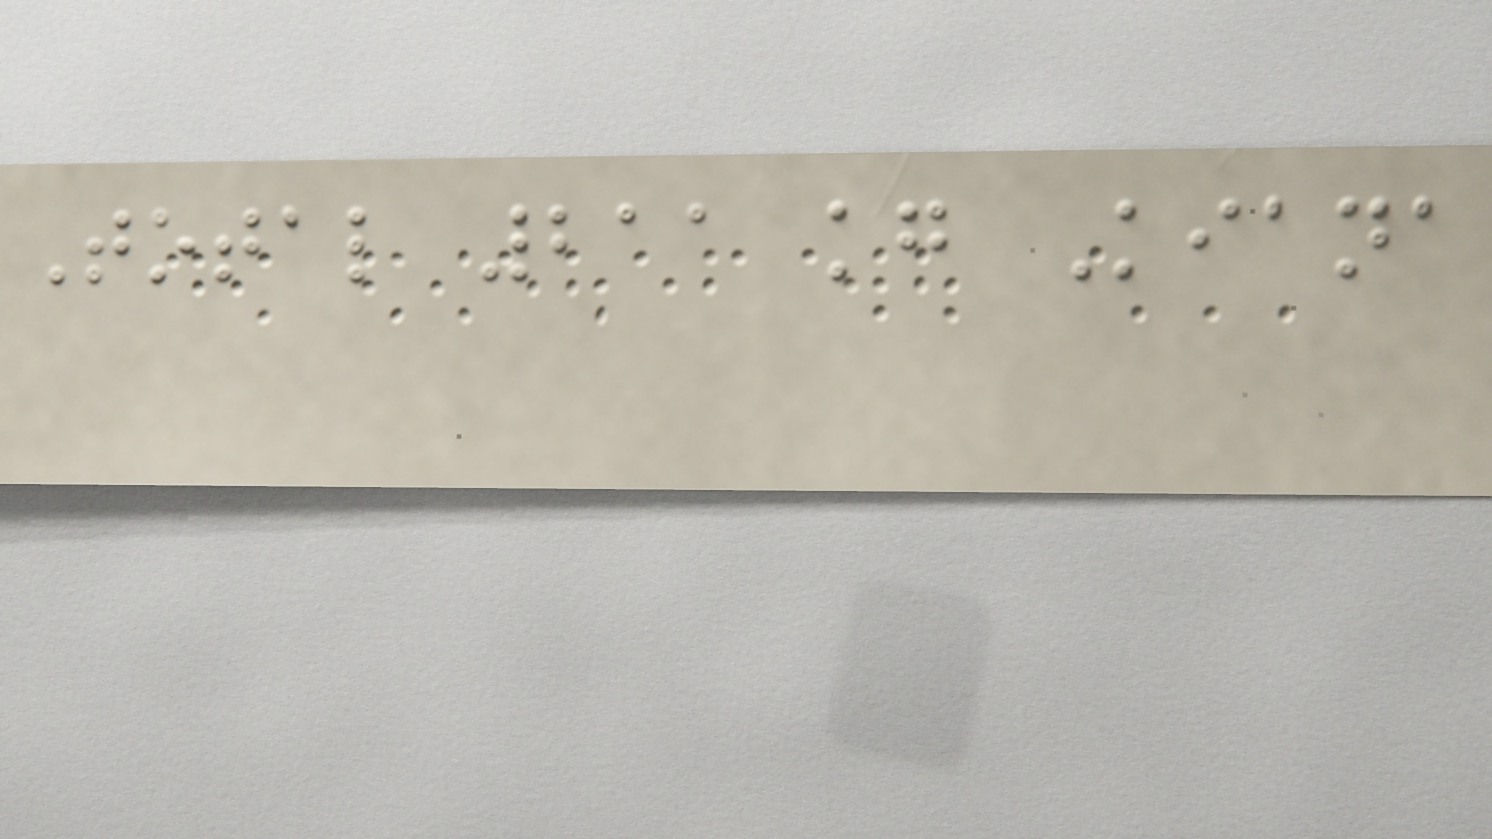Total 211 kg Kiana
